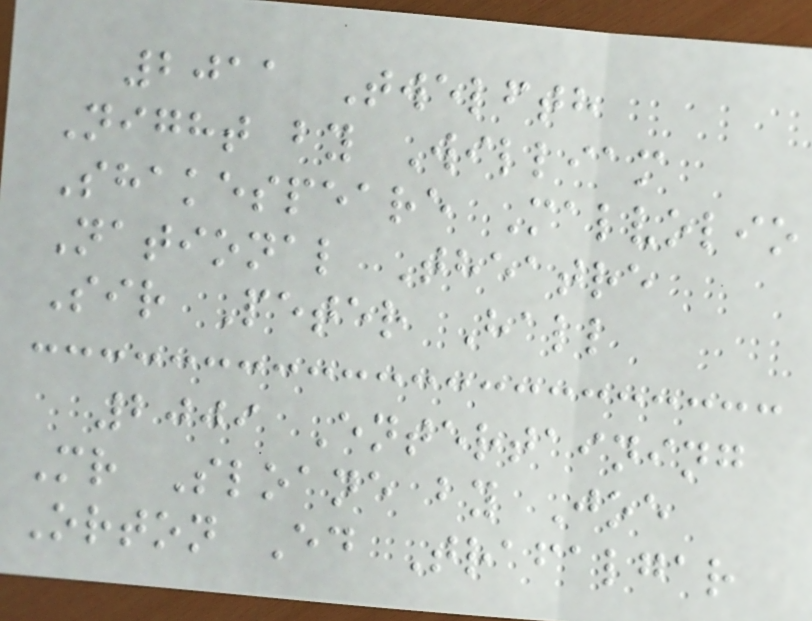2011 Twelfth
Night by William
Shakespeare Malvolio
National Theatre
Sir Peter Hall
2009 Entertaining
Mr Sloane by Joe
Orton Ed Trafalgar
